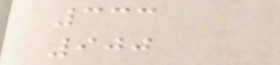333
900
